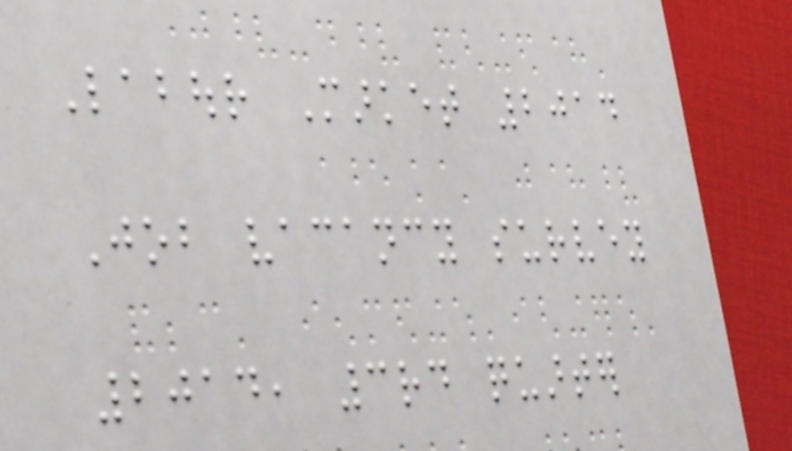Labour Market 2014
Job vacancy survey
2014, 3rd quarter
